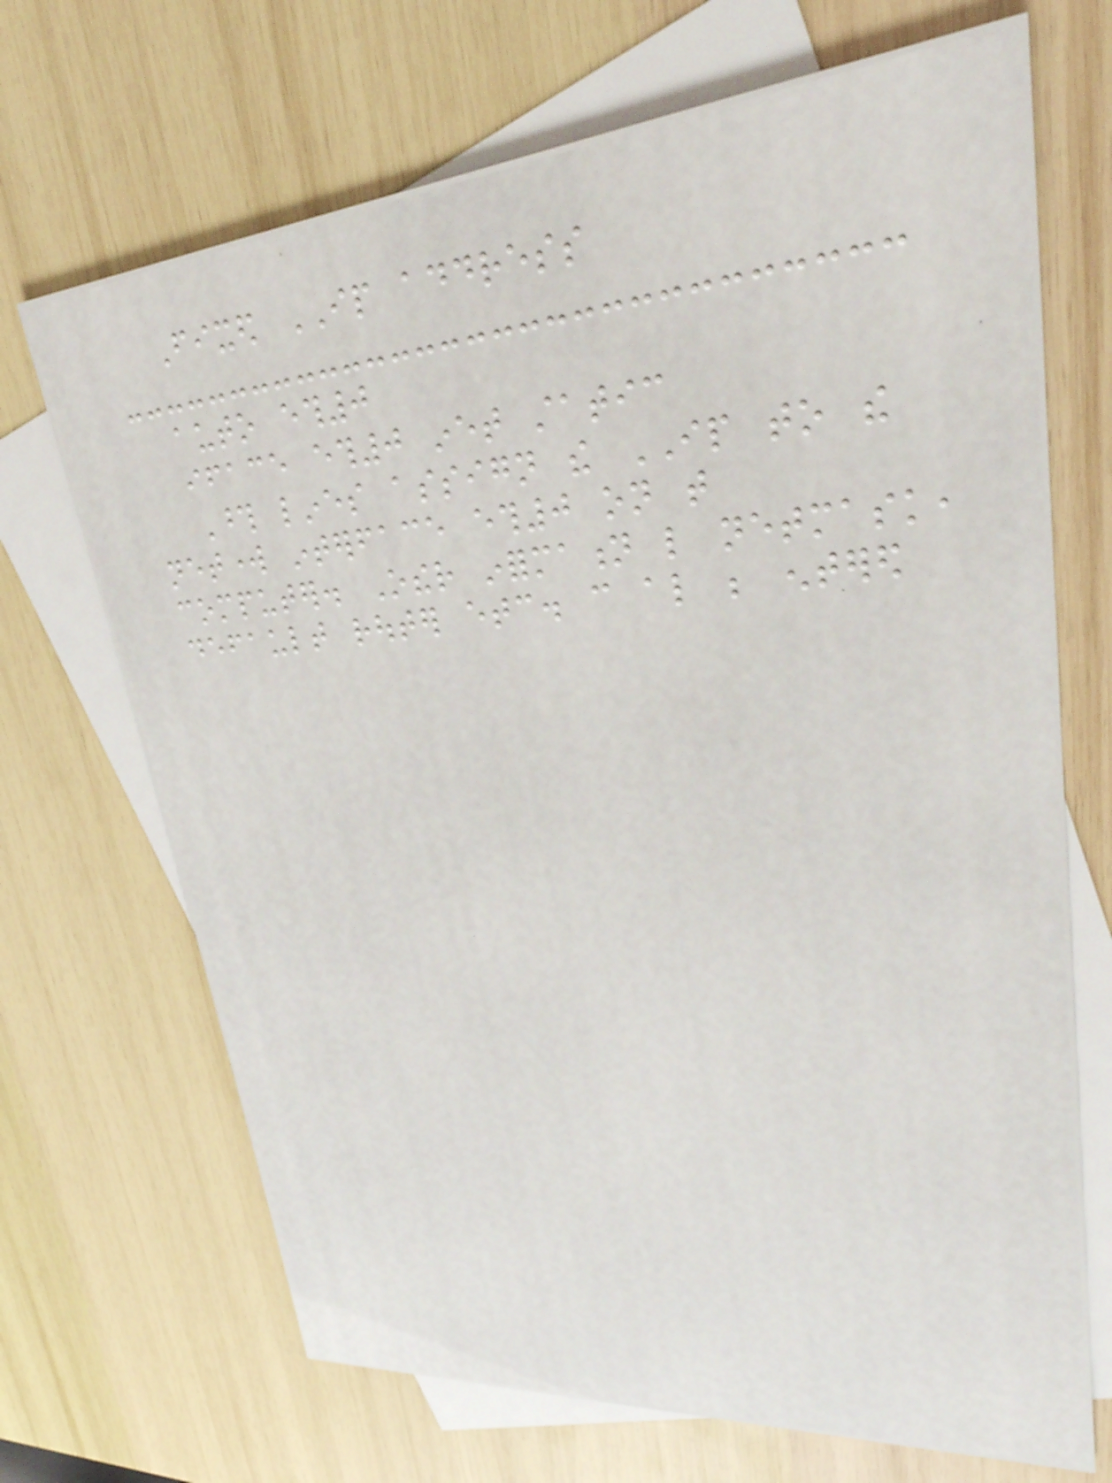Fixed IP address
auto eth0
iface eth0 inet static
Those lines assign the IP to the
network interface eth0 on that
computer. Other information like netmask,
default router etc. can also be entered
